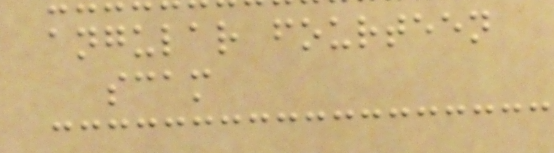angular fourteen
scam
